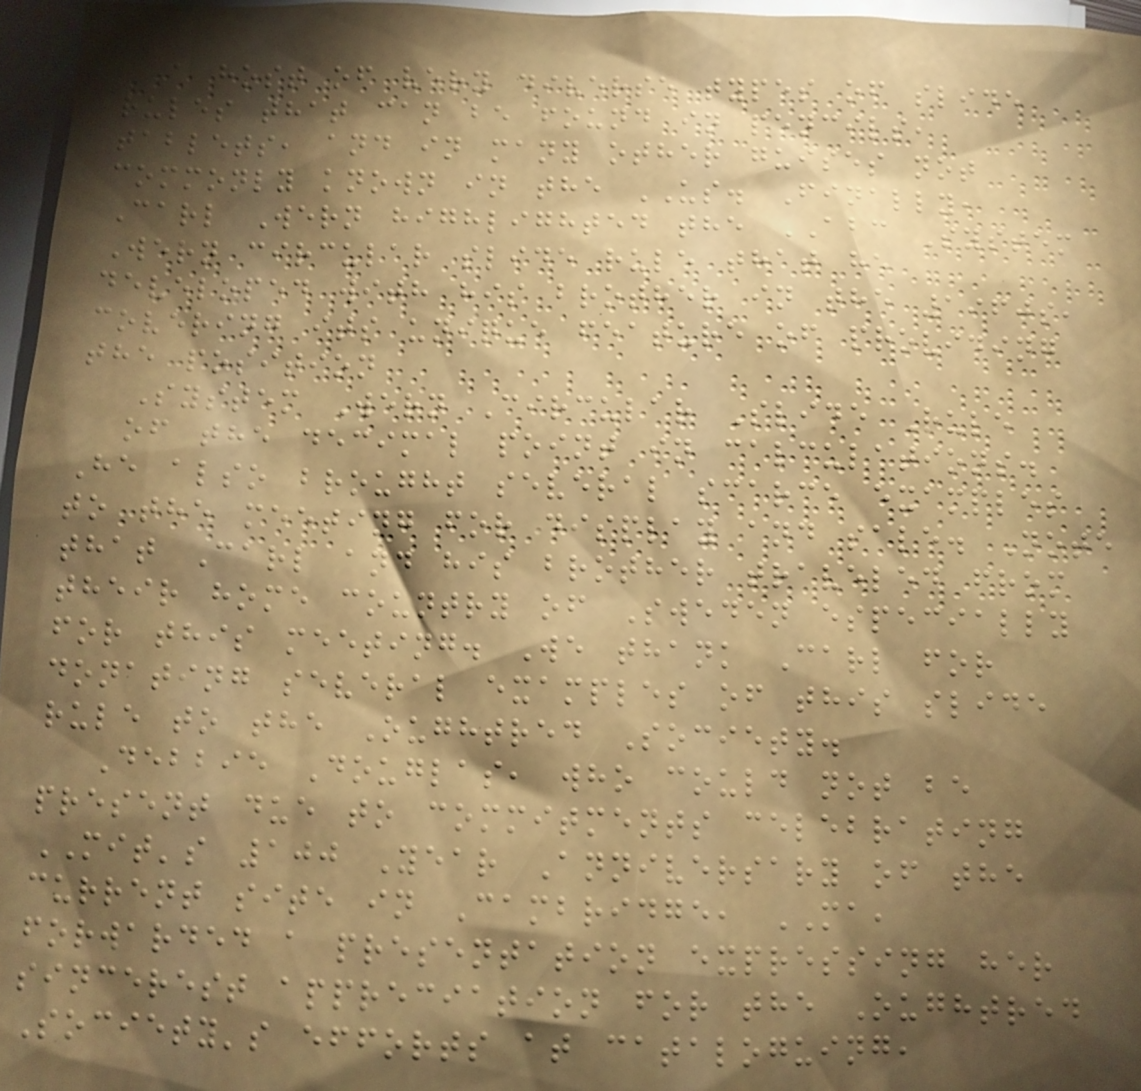a host of very diverse types of slide
rules that can be found in pencils,
tablets, and in many other guises not
commonly known in the US. Finally,
Carl Wern highlighted the ABC System
Wern circular slide rule that he
developed with his brother in the 1960s,
covering its unique feature of providing
the position
System Wern Circular Slide Rule
of the decimal point in calculations.
He also brought several scarce examples
to the meeting for display and sale. Note
that Carl and his brother traveled from
their home country of Sweden especially
for this meeting. We thank Carl for
donating several examples of this slide
rule to the Oughtred Society.
Debbie Douglas, who could not be
present due to commitments celebrating
MIT's 100 Year Anniversary of the
current site in Cambridge, MA,
forwarded a presentation expressing her
sincerest appreciation for the Oughtred
Society's efforts at cataloguing,
